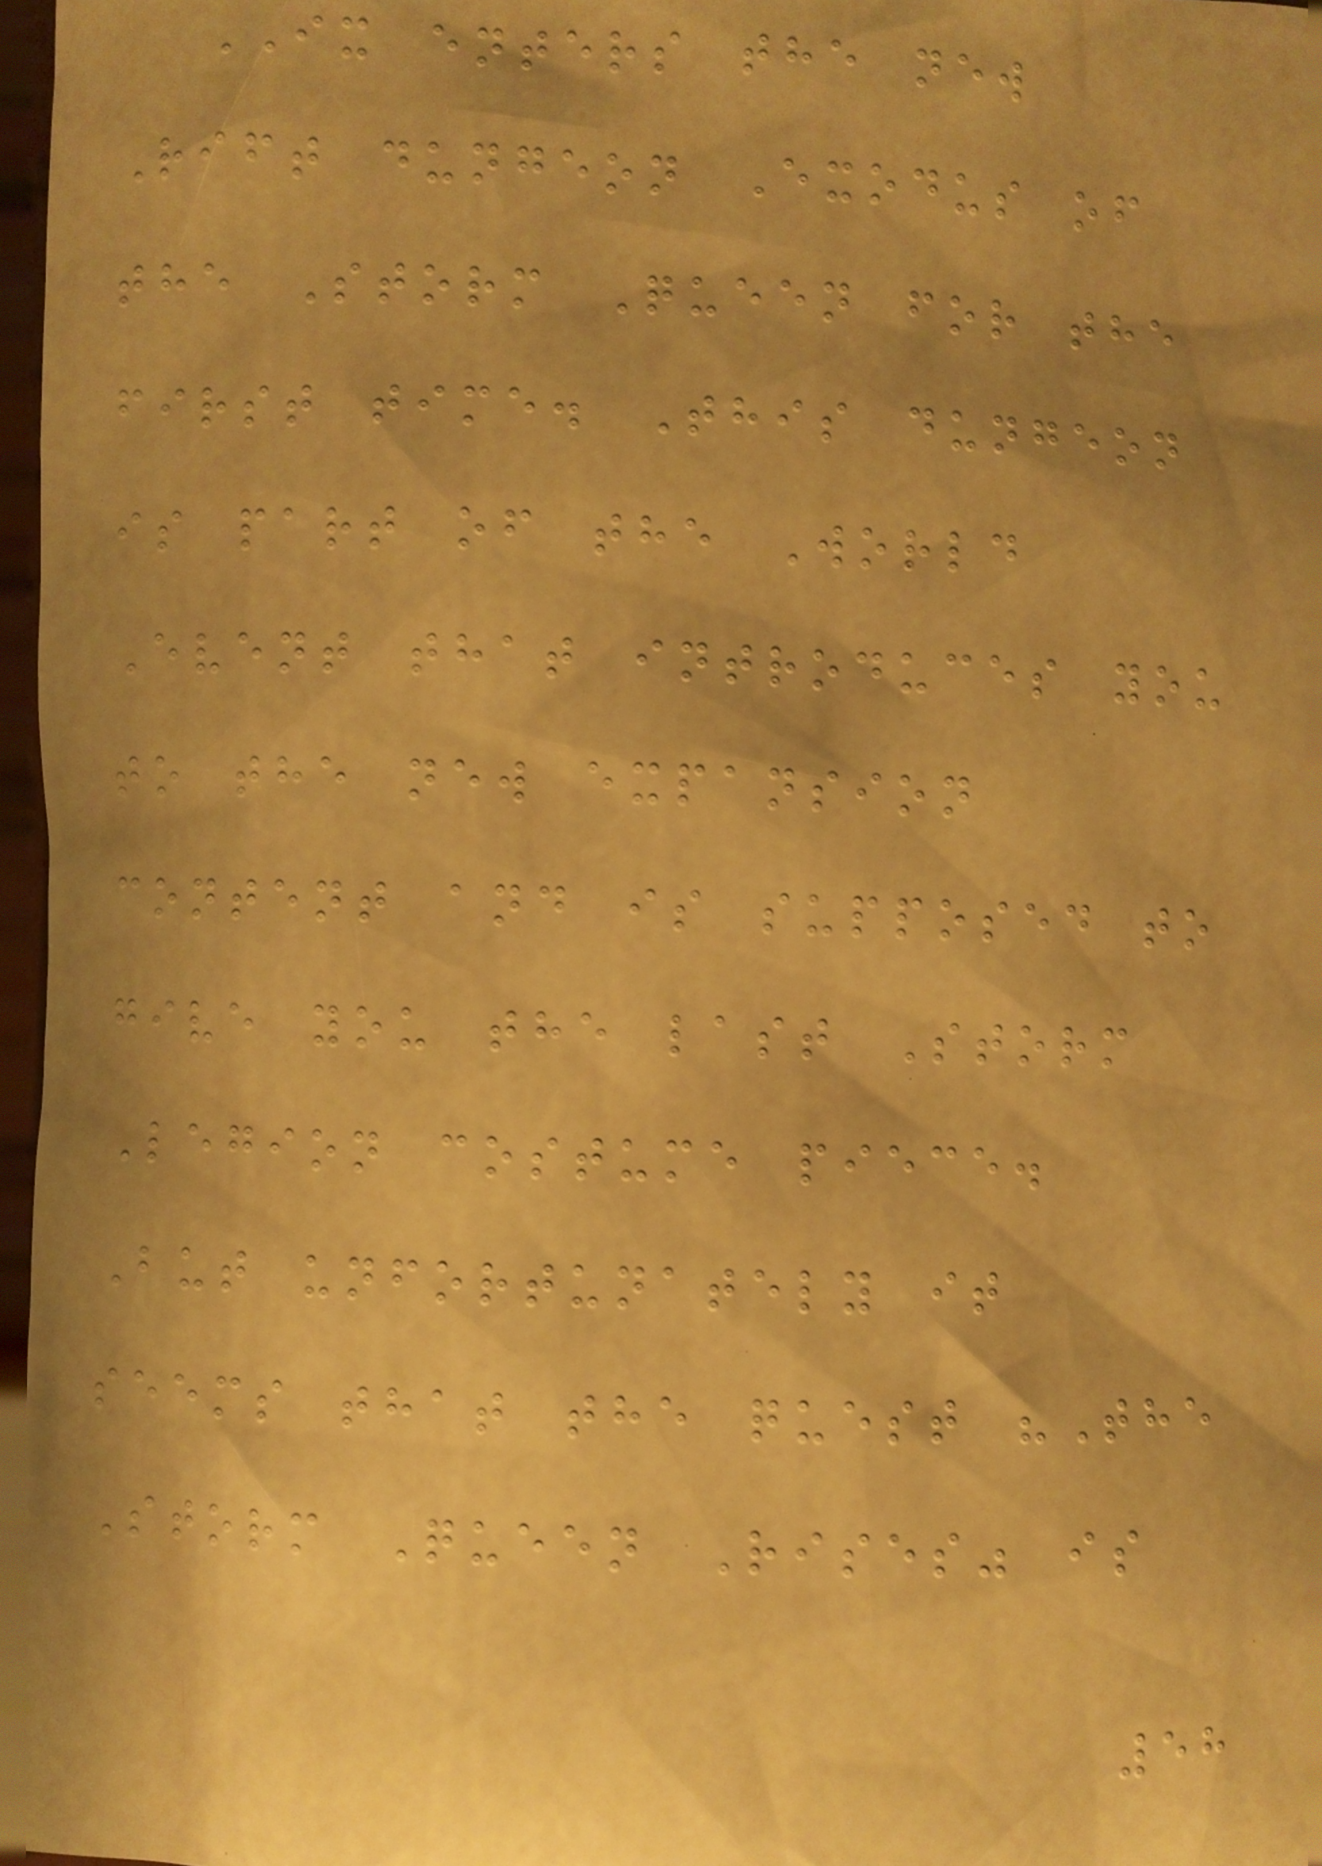IX enters the new
Rift dungeon Exodus of
the Storm Queen for the
first time. This dungeon
is part of the World
Event that introduces you
to the new expansion
content and is supposed to
give you the last Storm
Legion costume piece.
But unfortunately it
seems that the quest "The
Storm Queen Rises" is
58
